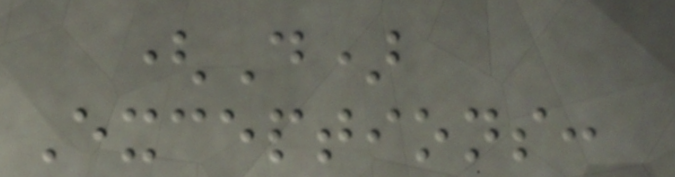(D)
Exceptions:
